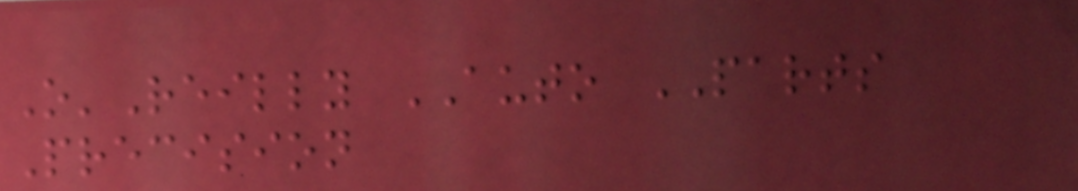O'Reilly AUTO PARTS
Precision
